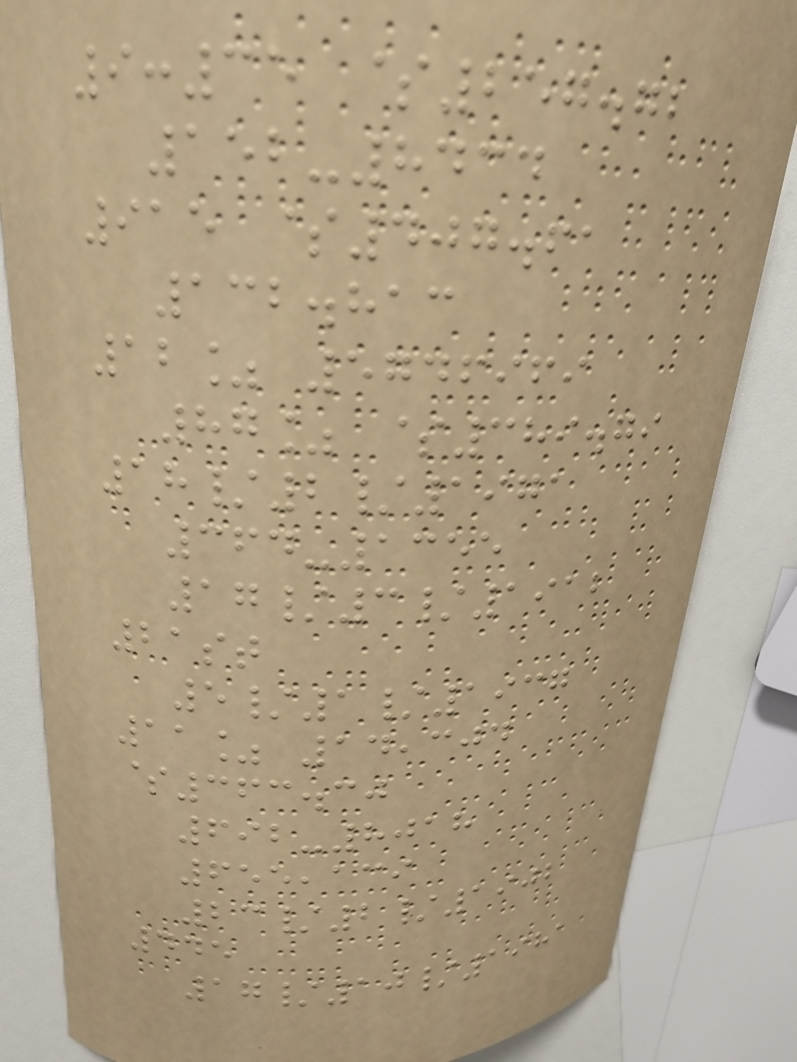9:35 $257.72
152-8434
915 $407.61
132.813
12% 5746969
87% $389.79
18/2/1971
364-1355
17/3/1912
21st
5/1/1937
11% 14,304
$363.30
692-8018
655,139
23/2/1902
445
17/10/1981
